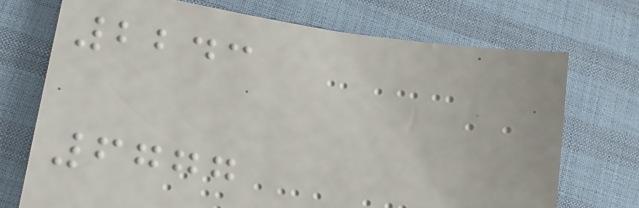2243
6777
